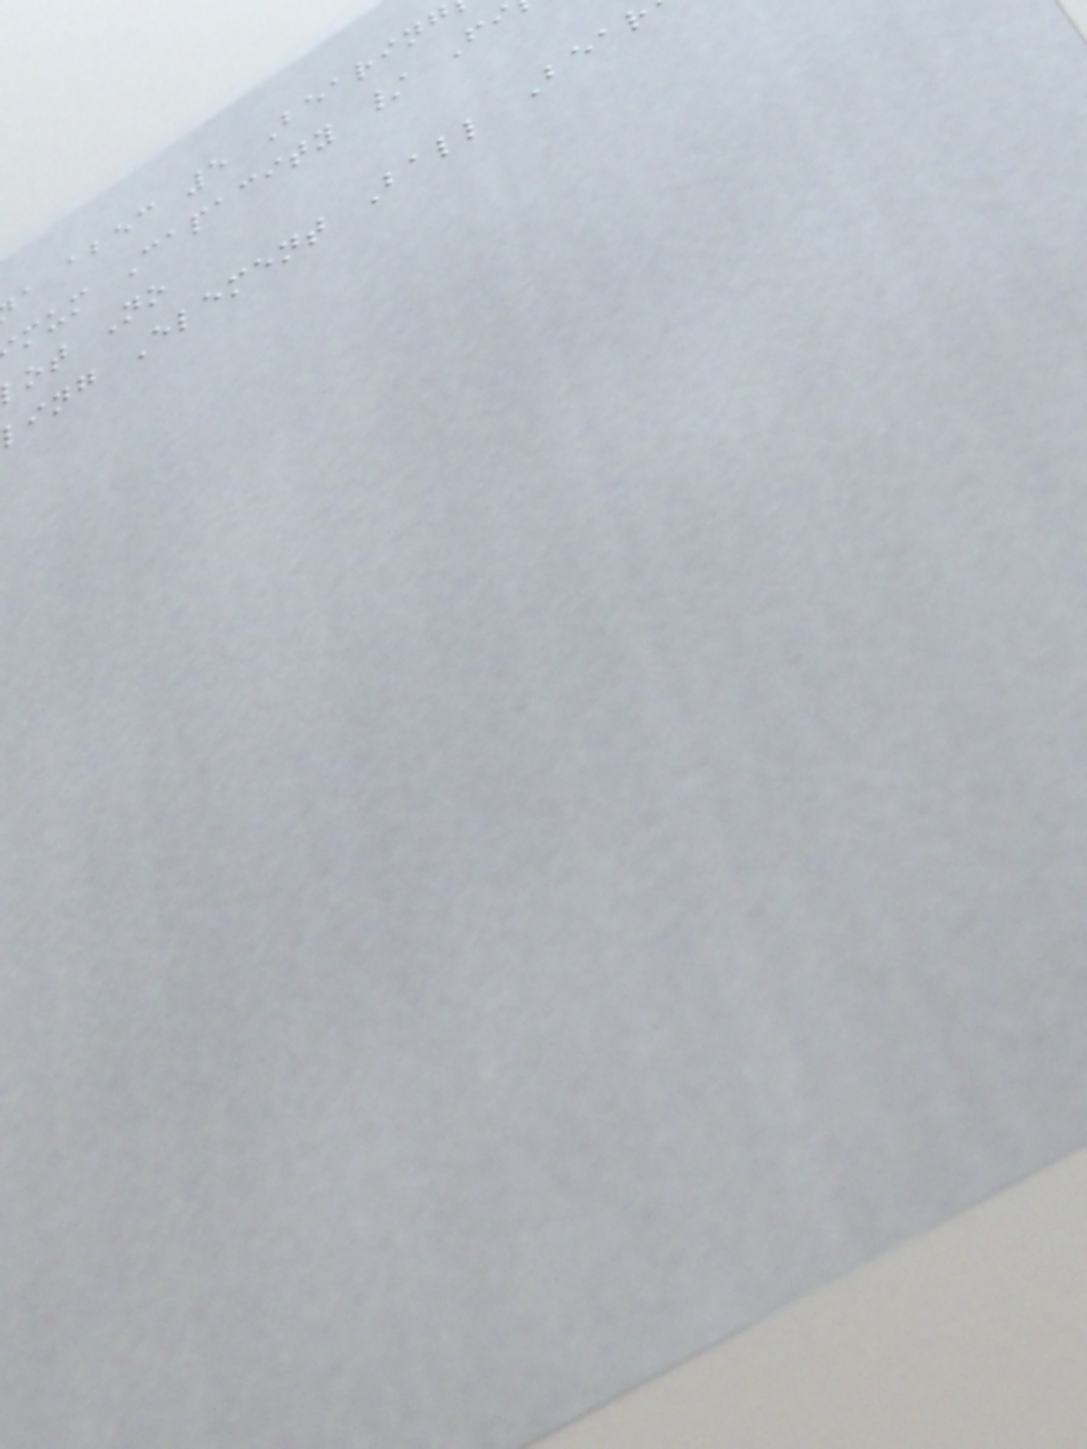a abec 5 Bearing
mum Capacity / Fi
ot No
ling Element Ball Bear
